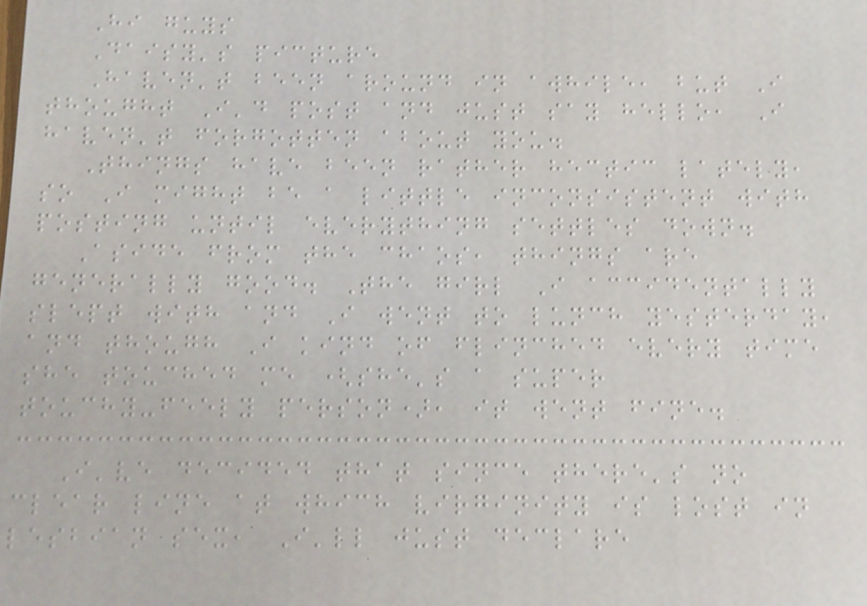Hi guys
Daisy's picture
Haven't been around in awhile, but I
thought I'd post and just say hello, I
haven't forgotten about you.
Things have been rather hectic lately,
so I might be a little inconsistent with
posting until everything settles down.
Aside from the chaos, things are
generally good. The girl I accidentally
slept with and I went to lunch yesterday,
and though I kind of flinched every time
she touched me (she's a super
touchy-feely person), it went fine.
I've decided that since there's no
clear line at which virginity is lost in
lesbian sex, I'll just declare
